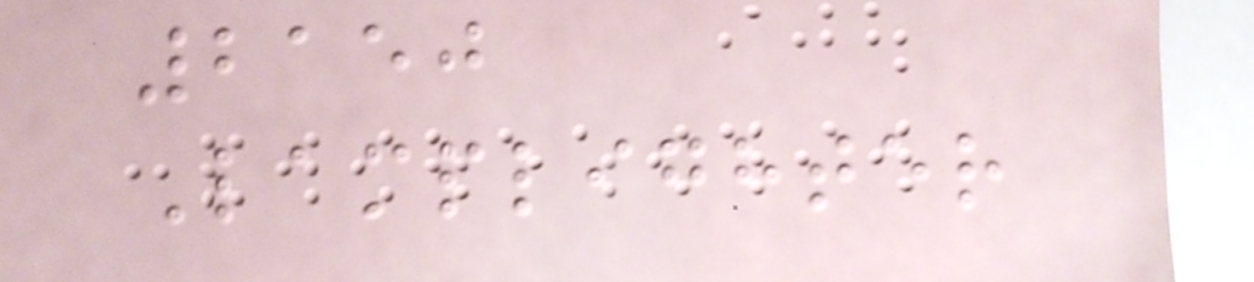2150
Lamplighter
